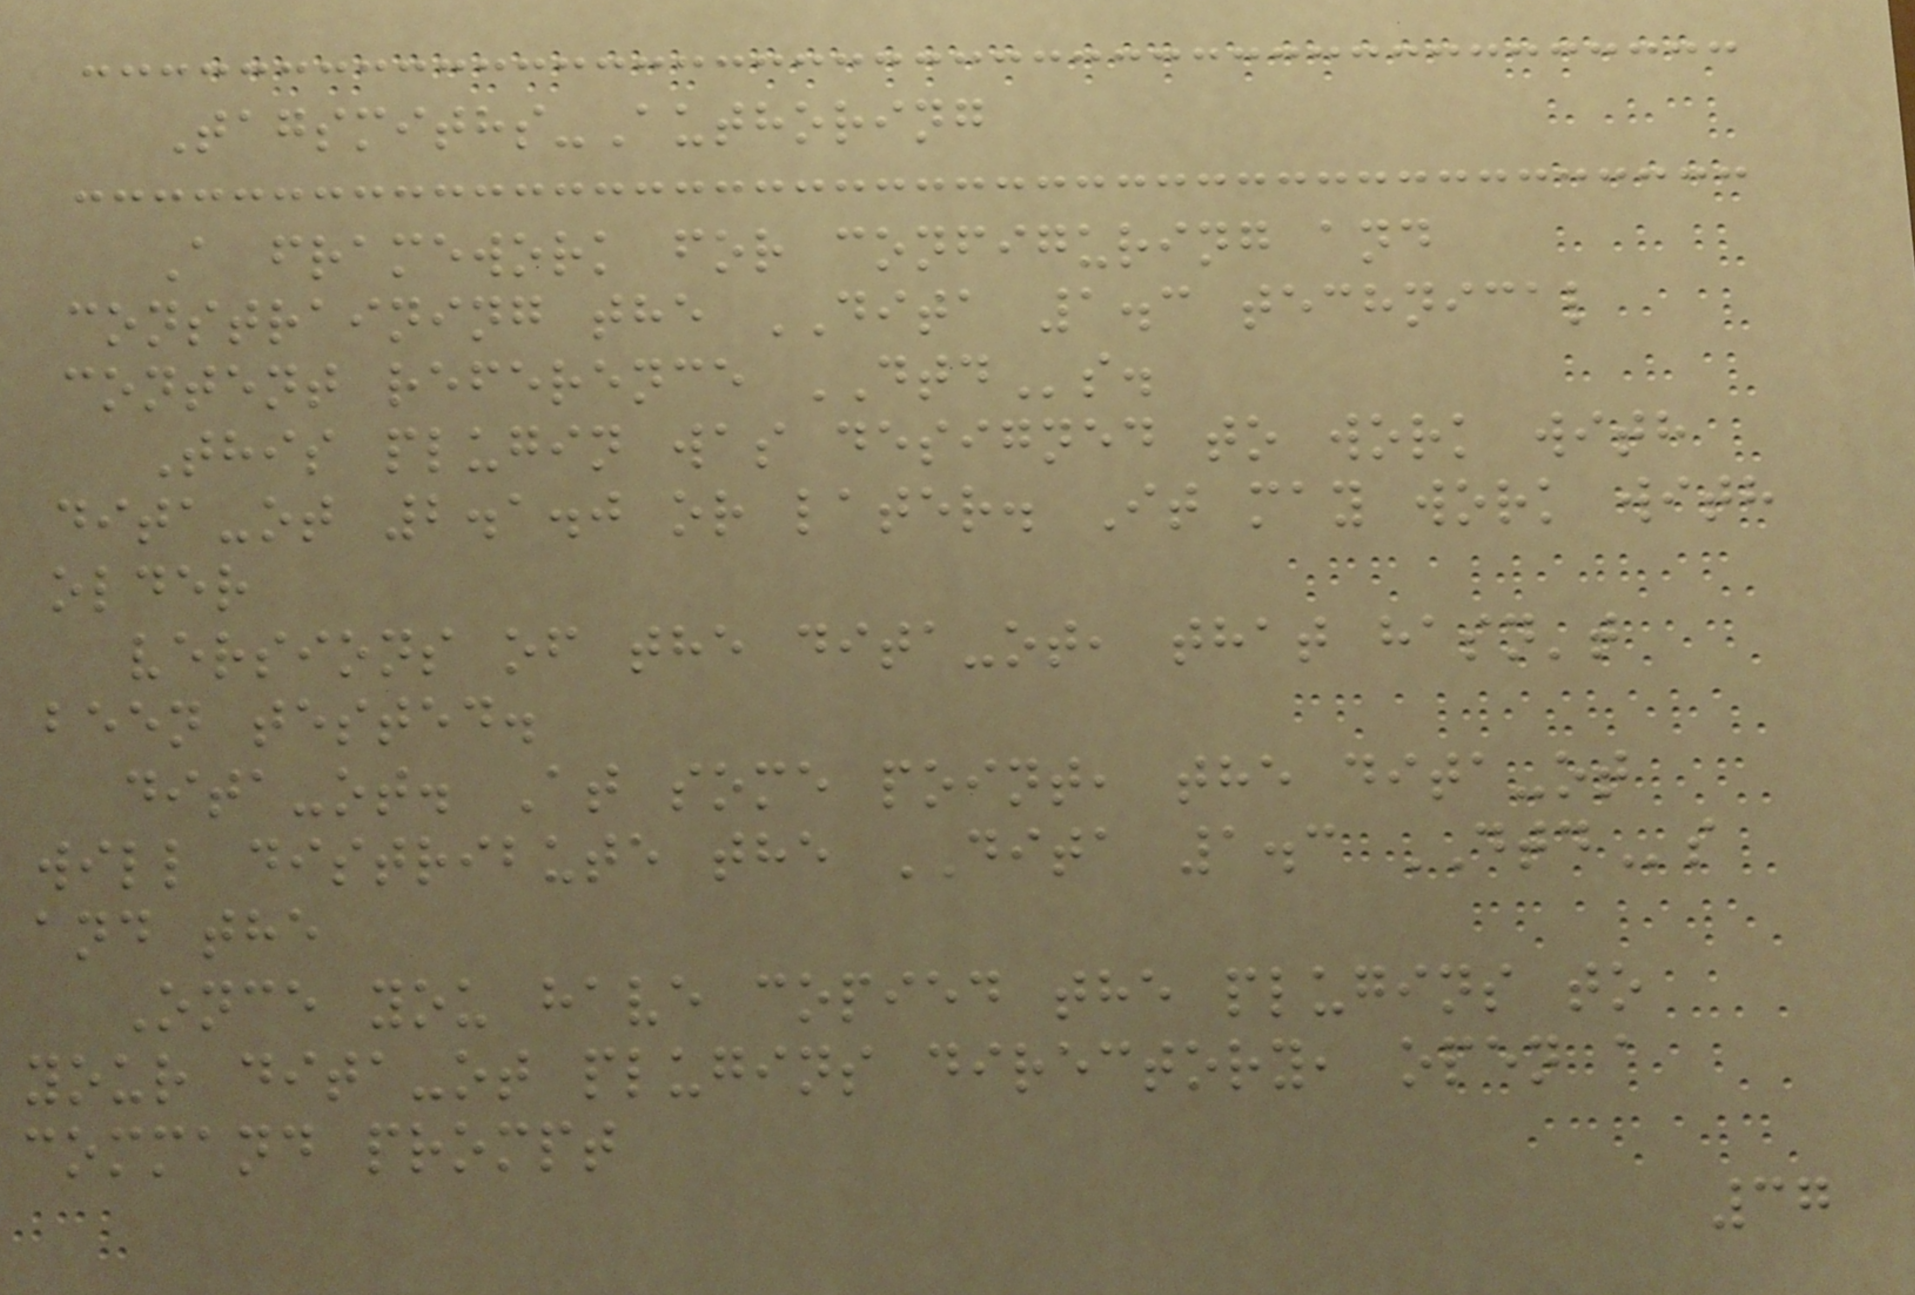Tagsmiths-Authoring
A framework for configuring and
constraining the DITA 1.3 technical
content reference DTDs.
This plugin was designed to work with
dita-ot 2.1.0 or later. It may work with
older
versions of the dita-ot, that hasn't
been tested.
dita-ot. At some point, the dita-ot
will distribute the DITA 1.3 DTDs
and the
Once you have copied the plugins to
your dita-ot plugins directory, open a
command prompt
37
